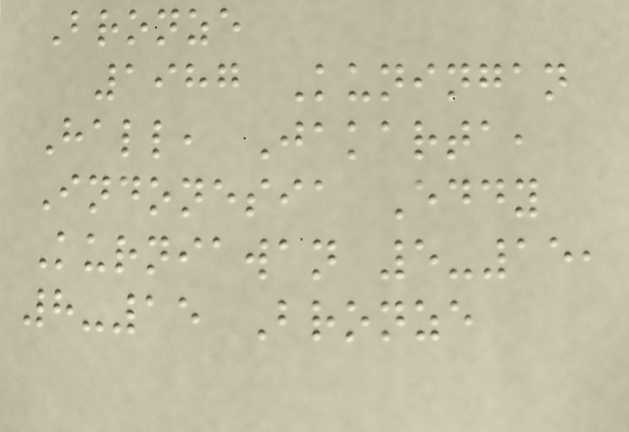Bronze
1987 Kuningan
Hall, Jakarta,
Indonesia Eddy
Kurniawan 5-15,
8-15 Bronze
